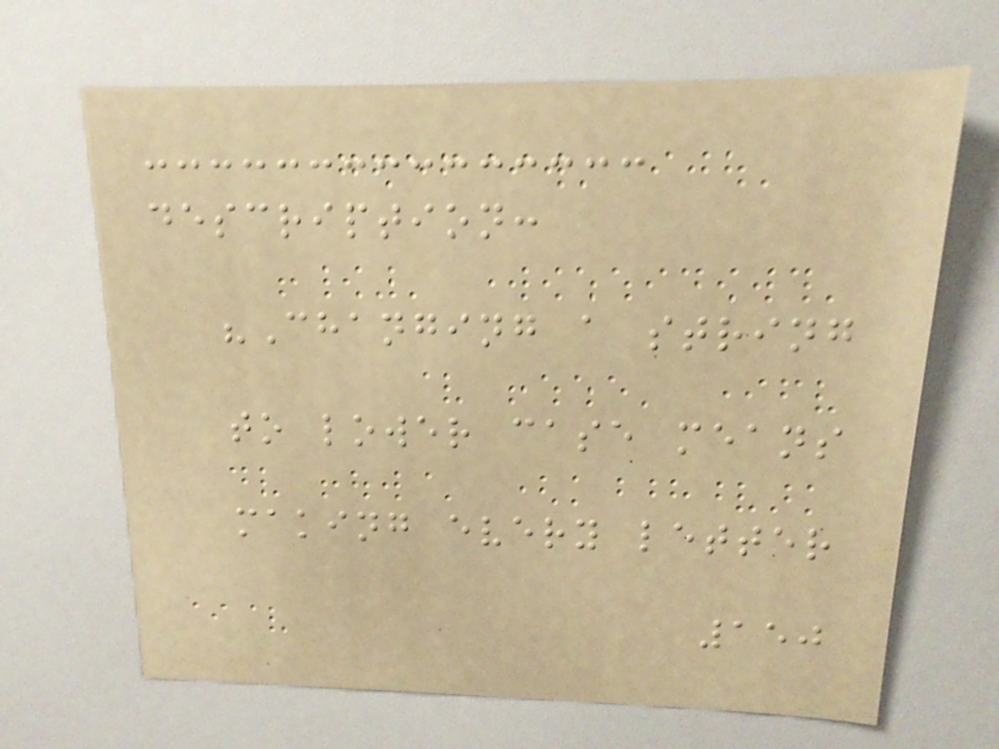description:
"Changing a string
to lower case means
making every letter
150
